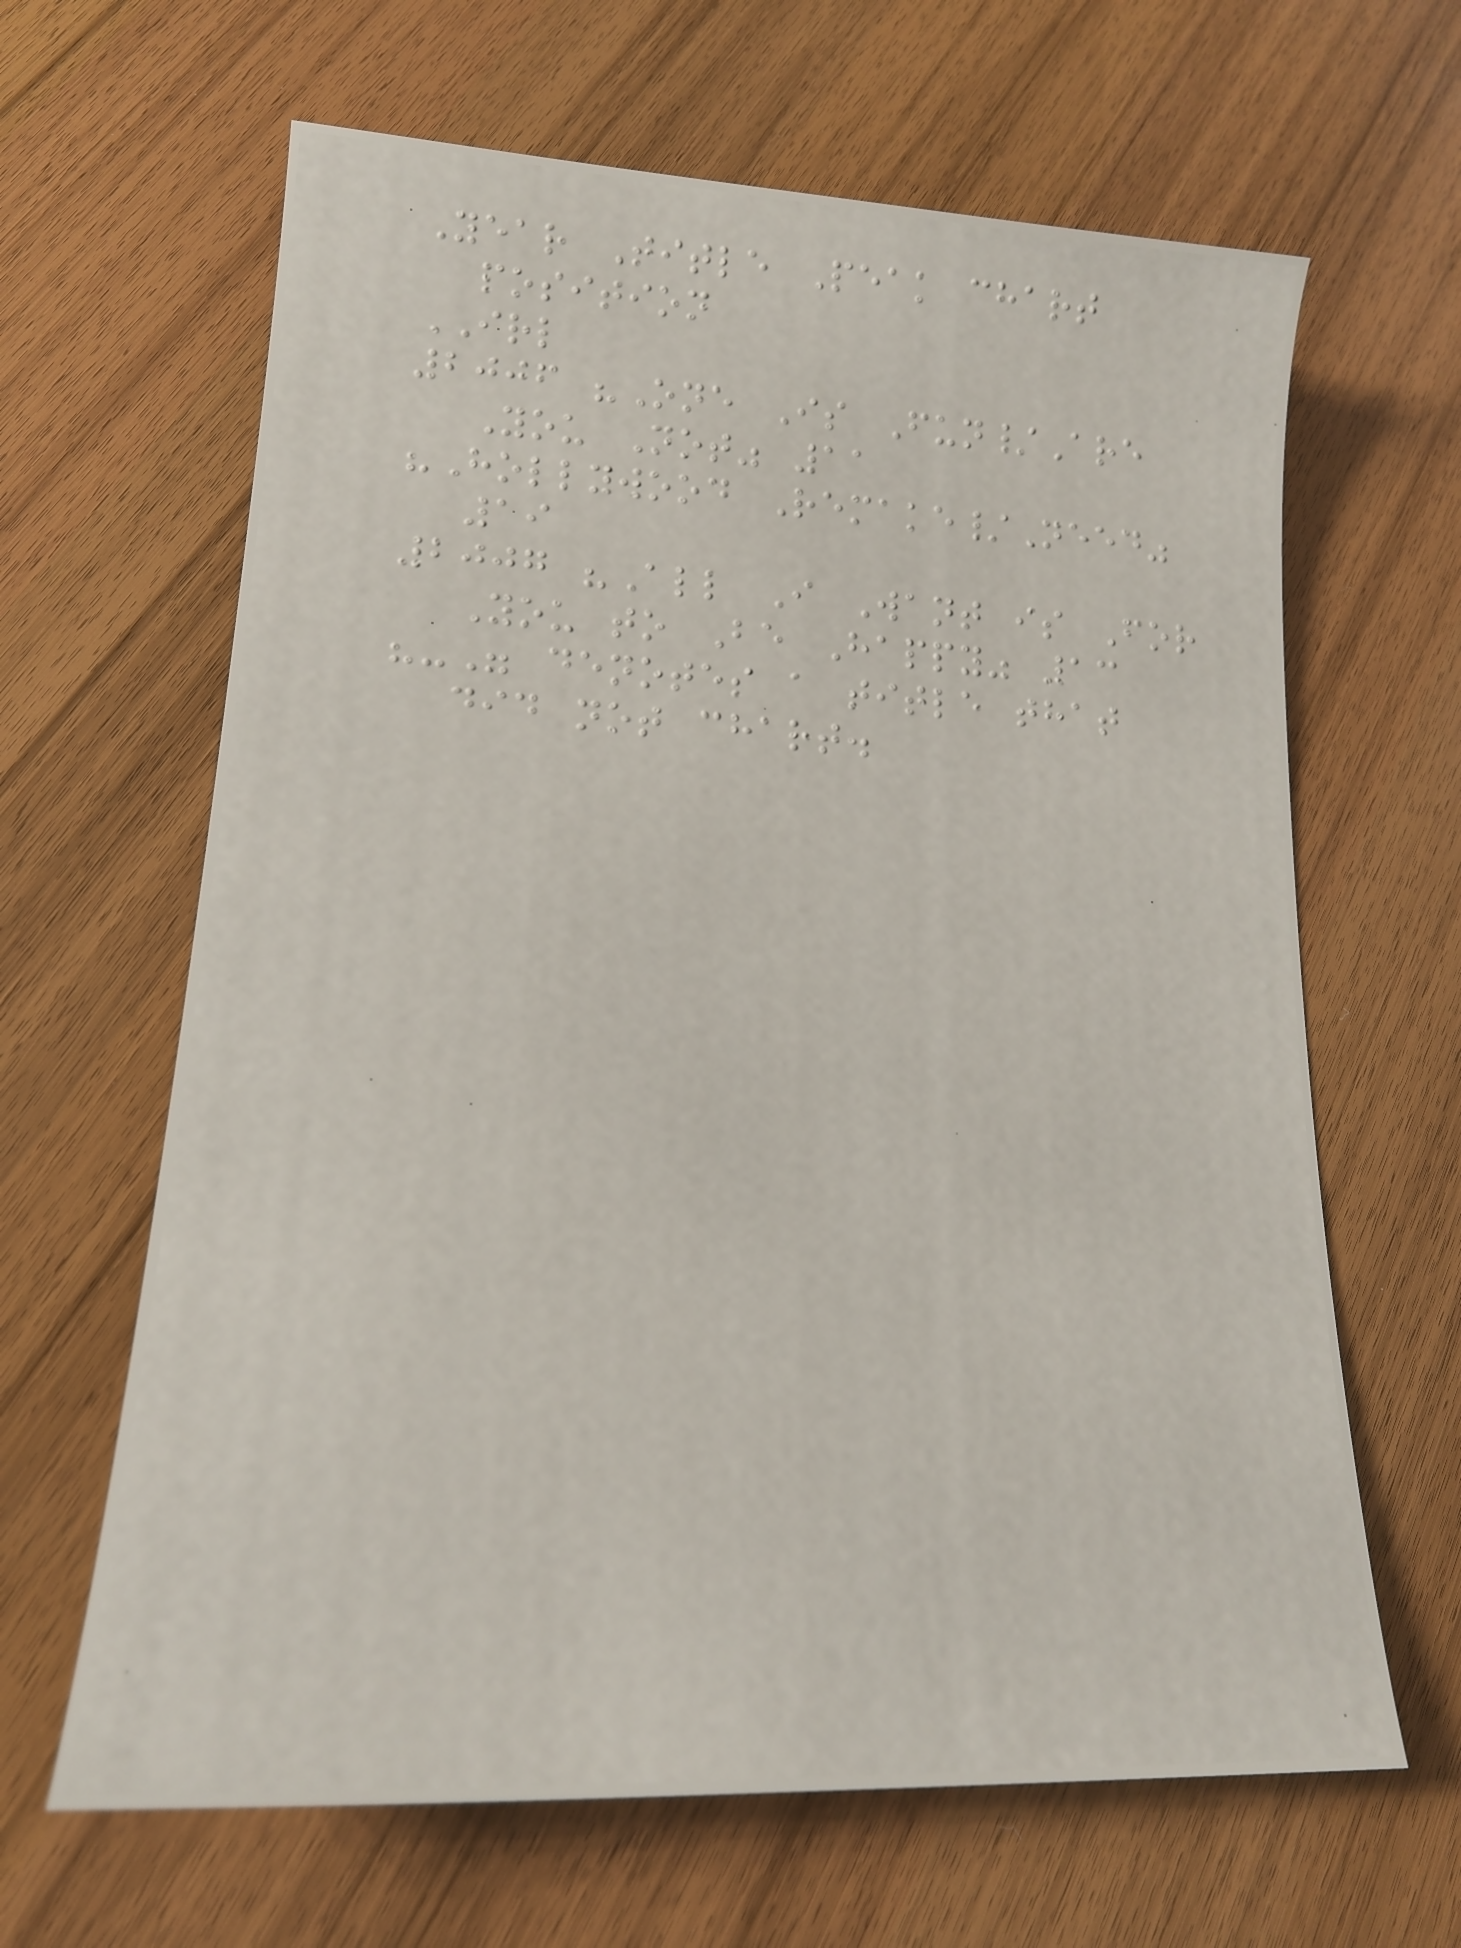Year Title Peak chart
position
IRL
2006 "One Is Fun/Are
You Not" 11
"Hollywood Remake/Need"
19
2007 "All I Want is For
You to Be Happy" 13
"-" denotes a title that
did not chart.
